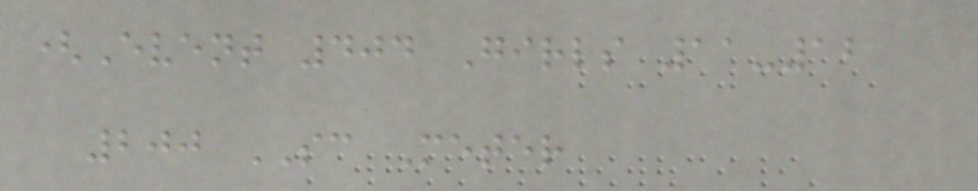(Event 404 Girls 11-12
200 SC Meter
